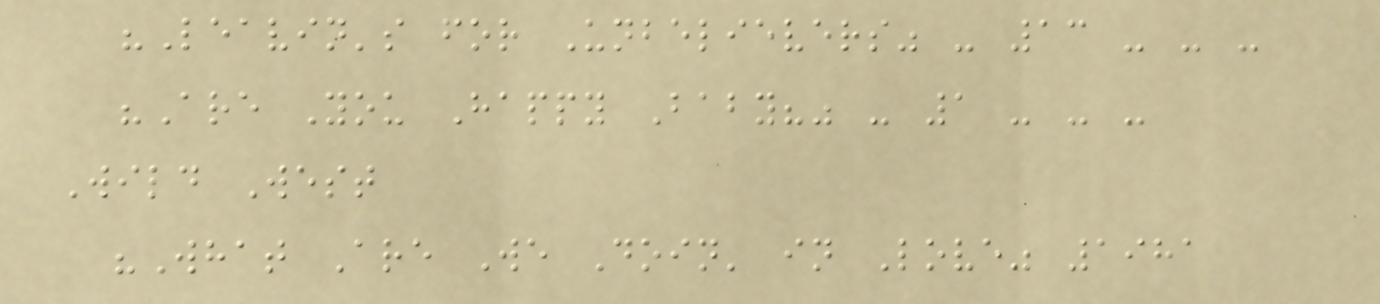"Leavin's for Unbelievers" - 13 - - -
"Are You Happy Baby?" - 1 - - -
Wild West
"What Are We Doin' in Love" 1981
